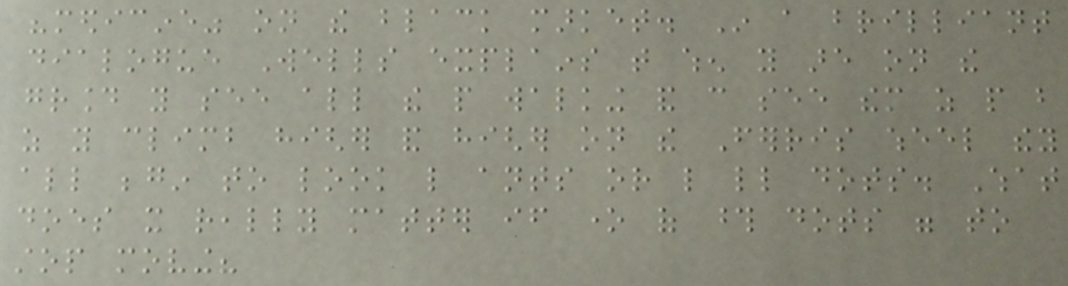"medicine" on the black market. In a brilliant
dialogue Wells explains that when you are on the
ground you see all the people walking and can see them as people but
as you climb higher and higher on the Ferris wheel they
all begin to look like ants or like little dots. What
does it really matter if one of those dots were to
stop moving?
